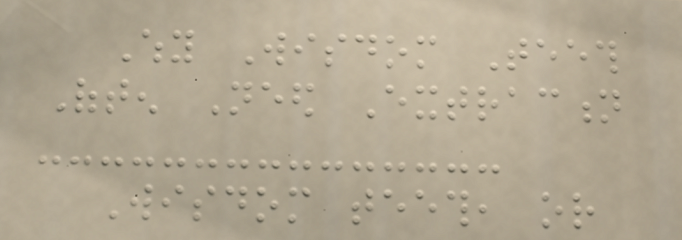Why Wisdom Teeth
Often Need Extraction
Wisdom teeth, or
